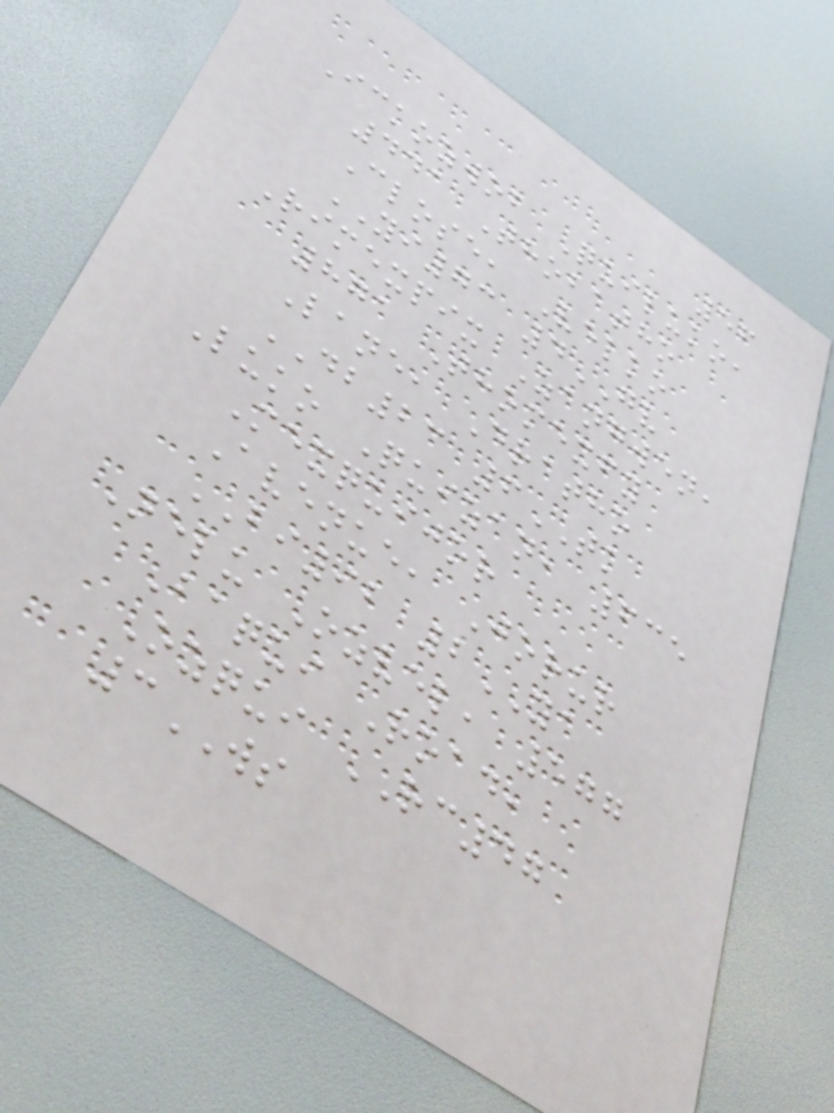56
Ickozwob Quiluko,
441 Thobatho
Close, Velko
YI73 4GV
Rimexpix Zangwen,
871 Thomexfy
Lane, Dratho
DB23 6TK
Luko Quizan, 635
Mexquijor
Avenue, Jorur
BI92 2YA
Nelu Ozvel, 577
Baqui Road,
Ozqui RC47
3WS
